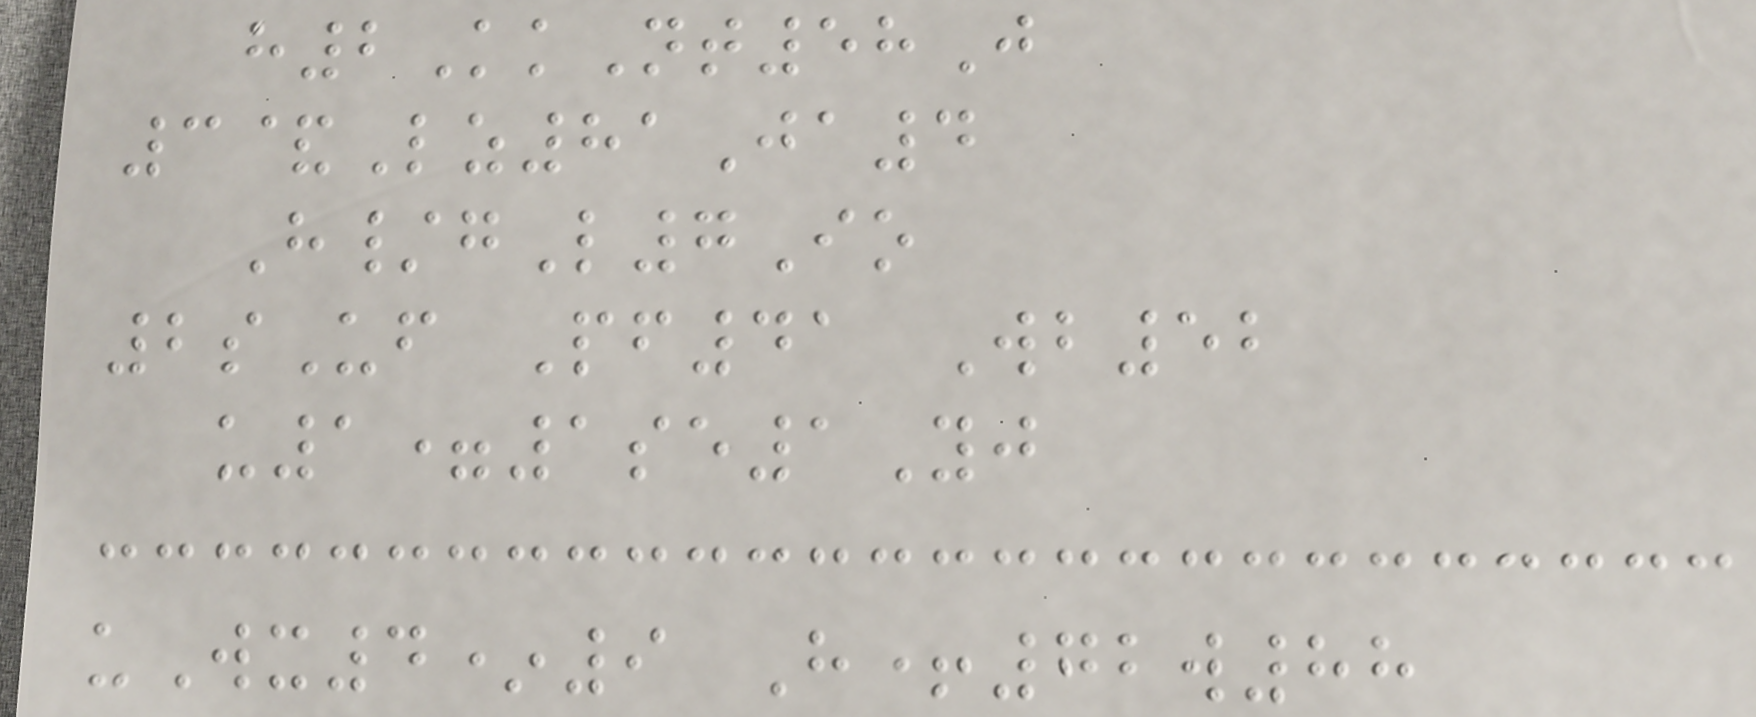h2KkNt58J
3&Lz81Ja4
H/gL7Io
2sUf Pf41 Wb52
u1=1se1Yj
uWx4*9 H+72w88
